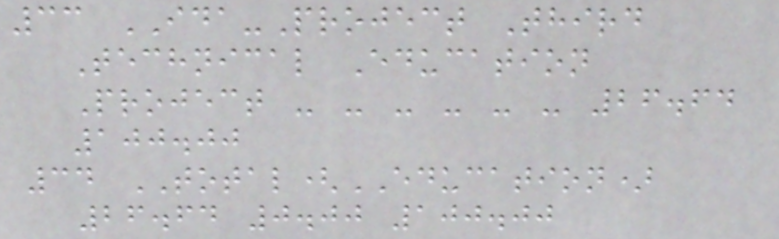33 IDA-Project Third
Technical Education
Project - - - - - - 26.64
100.00
34 TOTAL(EDUCATION)
26.64 0.00 100.00
